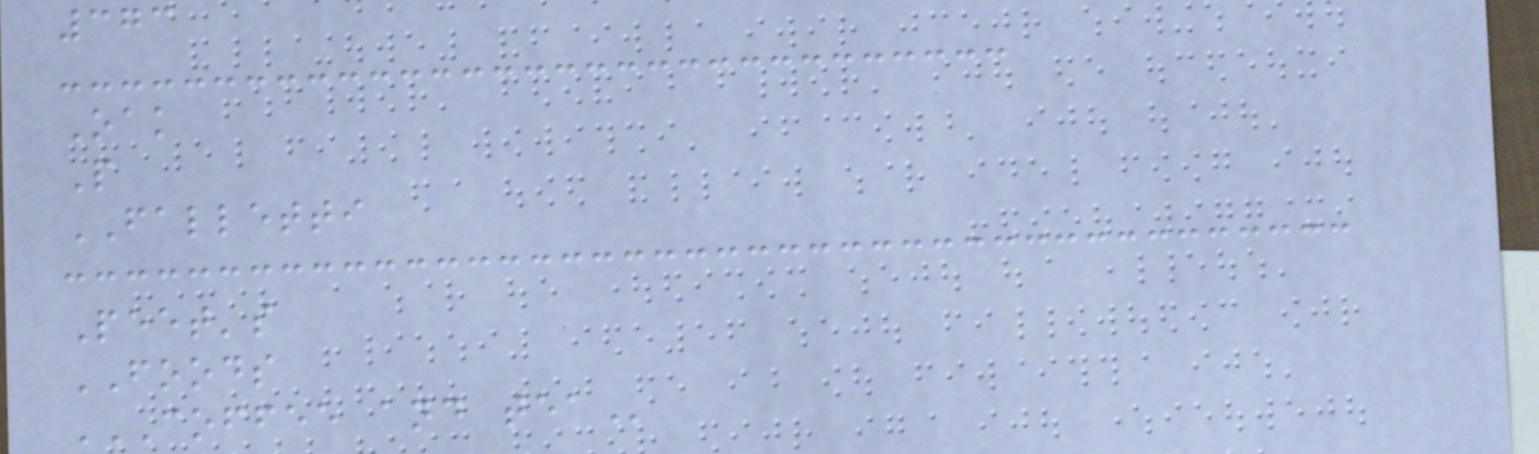373
Oak
P
FALLETTI
Peet's
FOODS
COFFEE AND TEA
